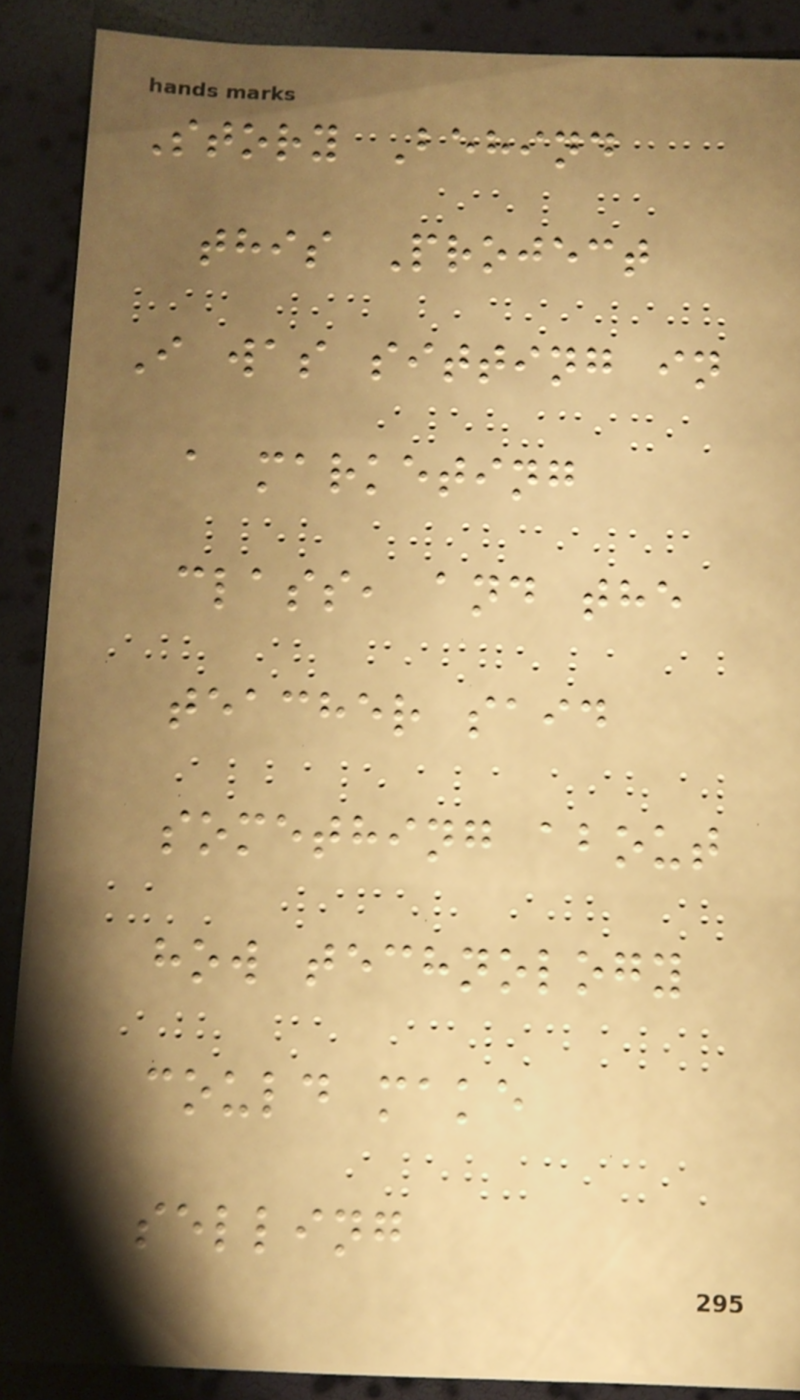Story Behind
this Project
I was sitting in
a marketing
class, and the
teacher said
something about
how technology
could make
selling
